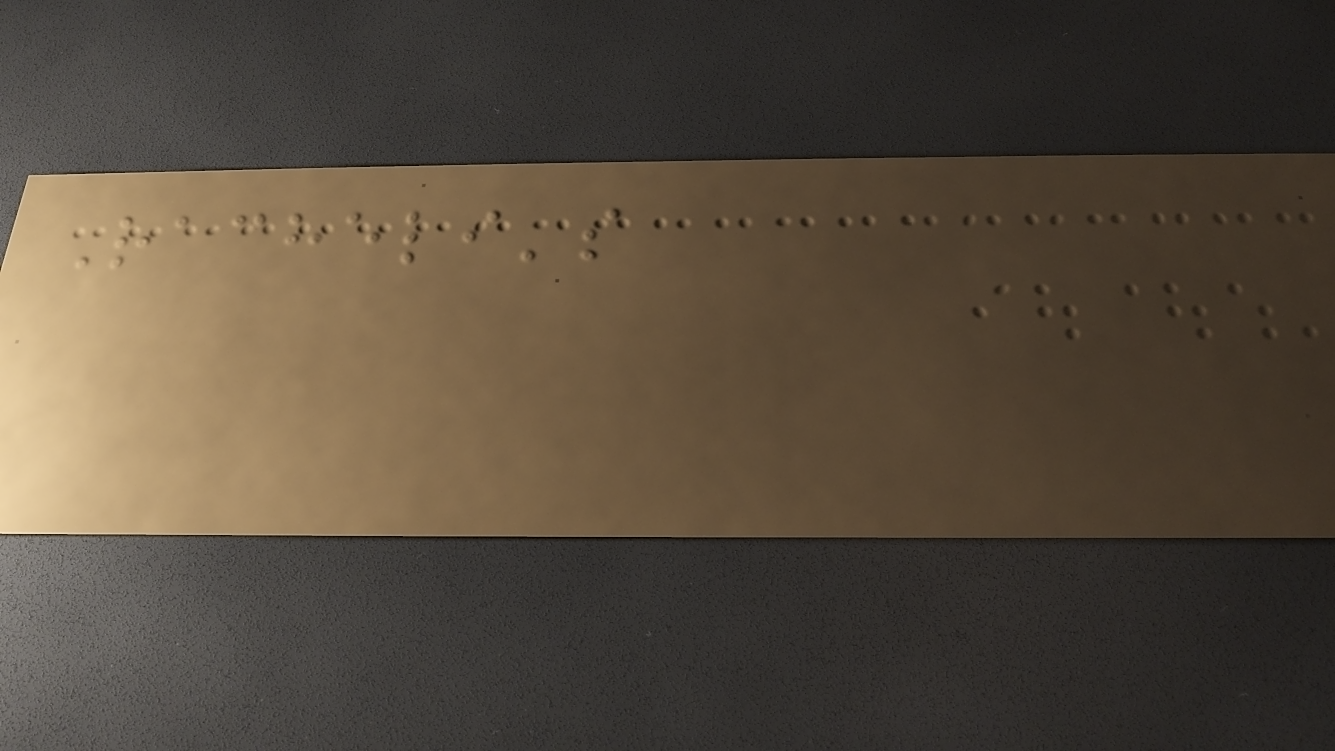Racheli's
